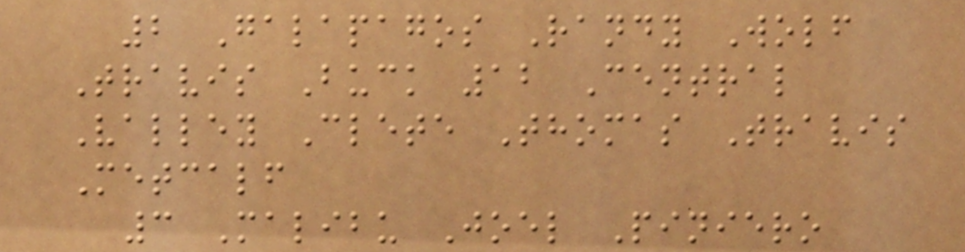2 Galapagos Randy Wolf
Travis Buck 12 Central
Valley Clete Thomas Travis
Metcalf
3 Malibu Joel Piniero
